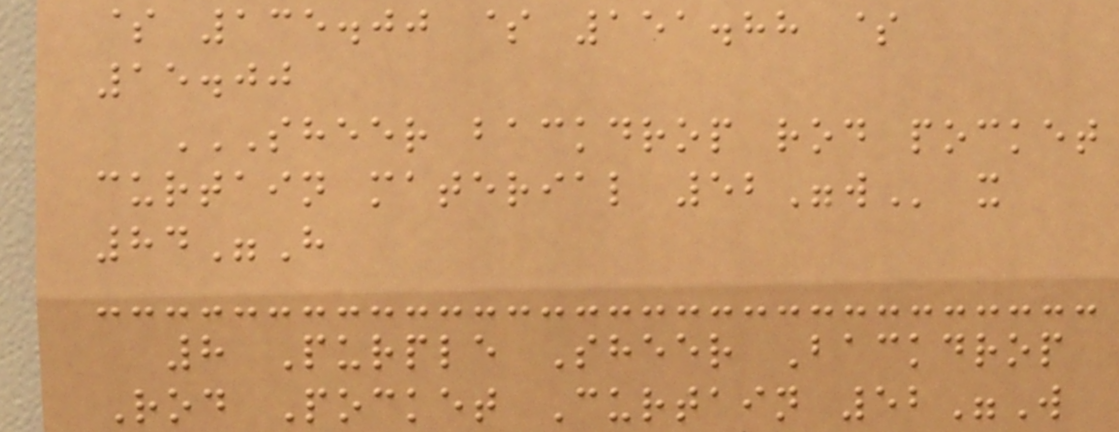$ 135.00 $ 151.88 $
15.00
SHEER BACKDROP ROD POCKET
CURTAIN MATERIAL 52"W x
84"H
8 Purple Sheer Backdrop
Rod Pocket Curtain 52"W
